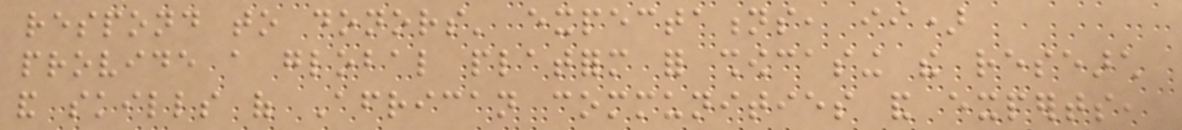respond to donors' expectations, ii)
provide a global platform for showcasing the research
and skills of African communities and experts,
